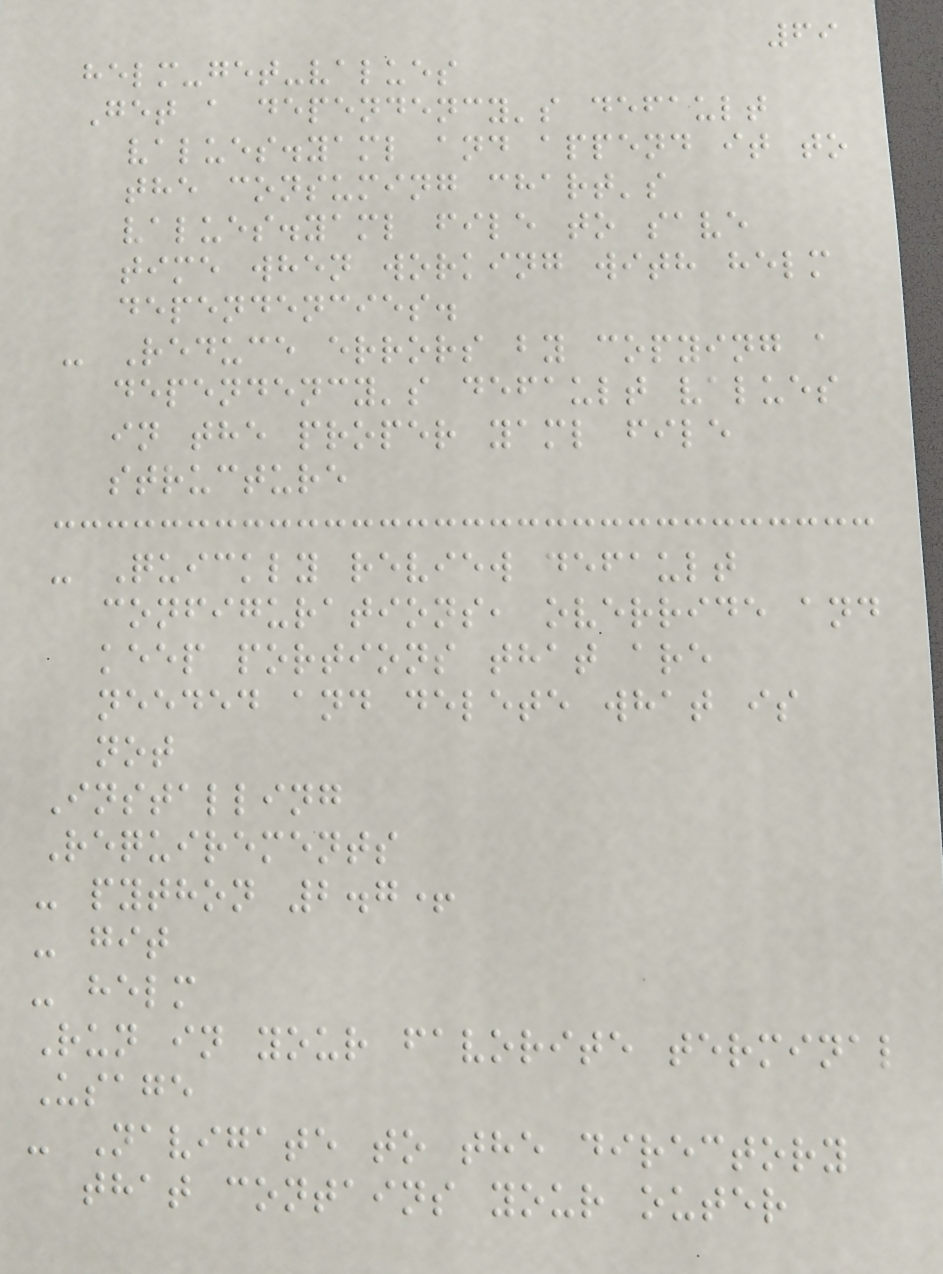69
helm-get-values
Get a dependency's default
values.yaml and append it to
the consuming chart's
values.yaml file to save
time when working with helm
dependencies.
- Reduce errors by copying a
dependency's default values
in the proper yaml file
structure
- Quickly review default
configurations, override and
keep portions that are
needed and delete what is
not
Installing
Requirements
- python 2.7+
- git
- helm
Run in your favorite terminal
Usage
- Navigate to the directory
that contains your outer
